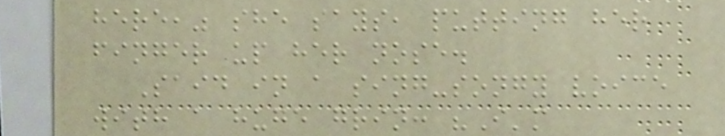here," she says, putting her
finger up her nose.
Said in a sing-songy voice
with a huge grin: "I'm
